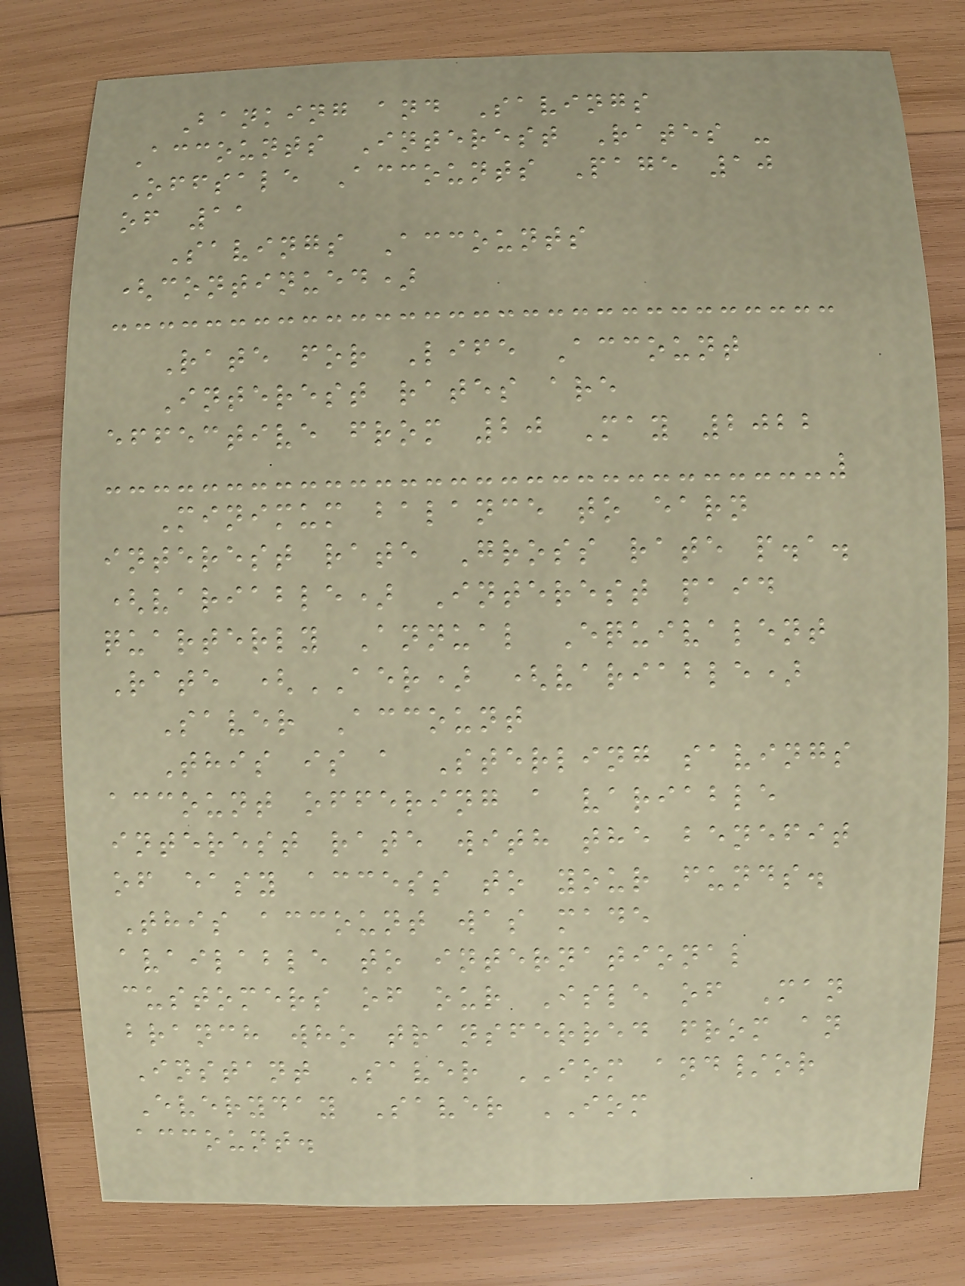Banking and Savings
Accounts Interest Rates -
Offsale Accounts Page 10
of 11
Savings Accounts
(continued)
Rate for Life Account
Interest rates are
effective from 20 May 2022
Minimum balance to earn
interest rate Gross rate p.a.
(variable) Interest paid
quarterly Annual Equivalent
Rate (AER) (variable)
Saver Account
This is a Sterling savings
account offering a variable
interest rate with the benefit
of easy access to your funds.
This account was made
available to international
customers of our Isle of Man
branch who transferred from an
Instant Saver IOM and/or
Everyday Saver IOM
account.
